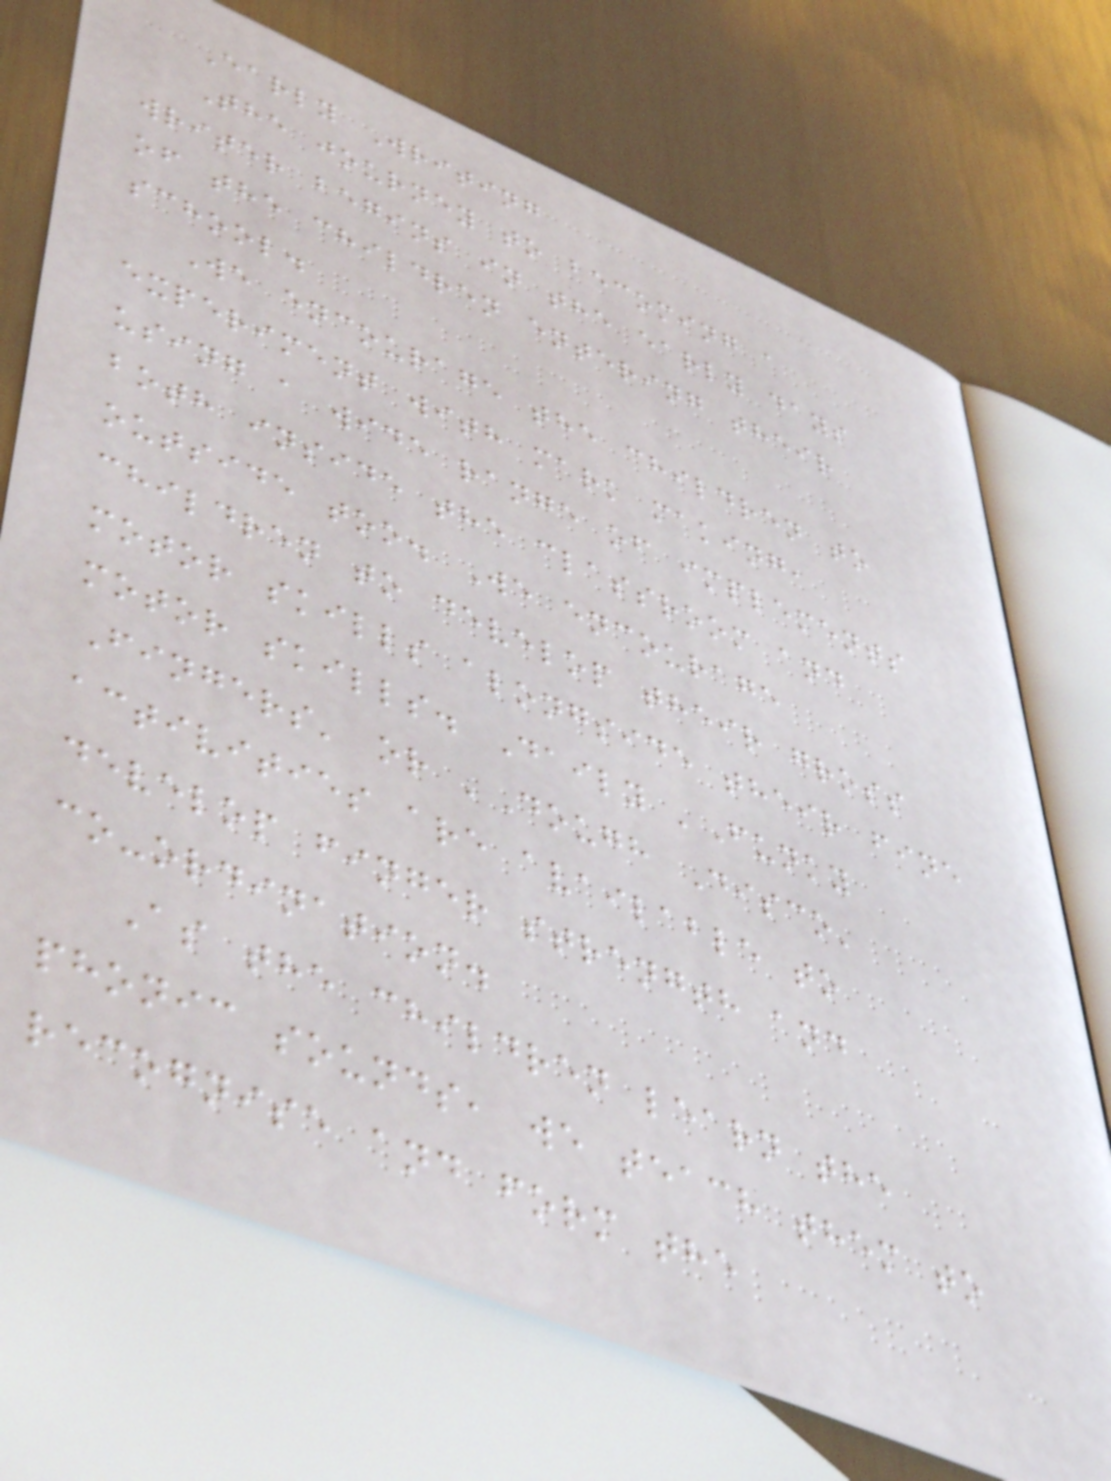Early Writing
The journey to becoming a
writer begins in the early days
of the children entering their
school.
We encourage the children to
experiment with mark making,
using a wide range of implements
both inside the classroom and
outside too. We encourage
children to develop their gross
motor skills alongside their fine
motor skills. Daily 'Funky
Fingers' or 'Dough Disco'
activities are available to
develop finger strength and
co-ordination.
As the children learn the
phonic sounds, we teach them to
recognise and form the
